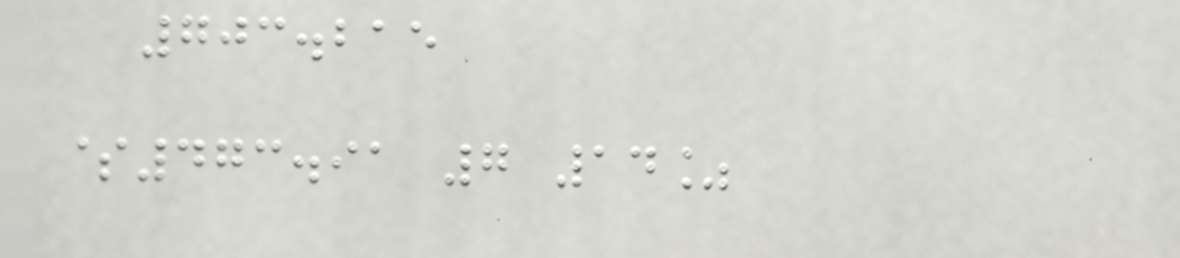703.215
$473.91 7 14%
